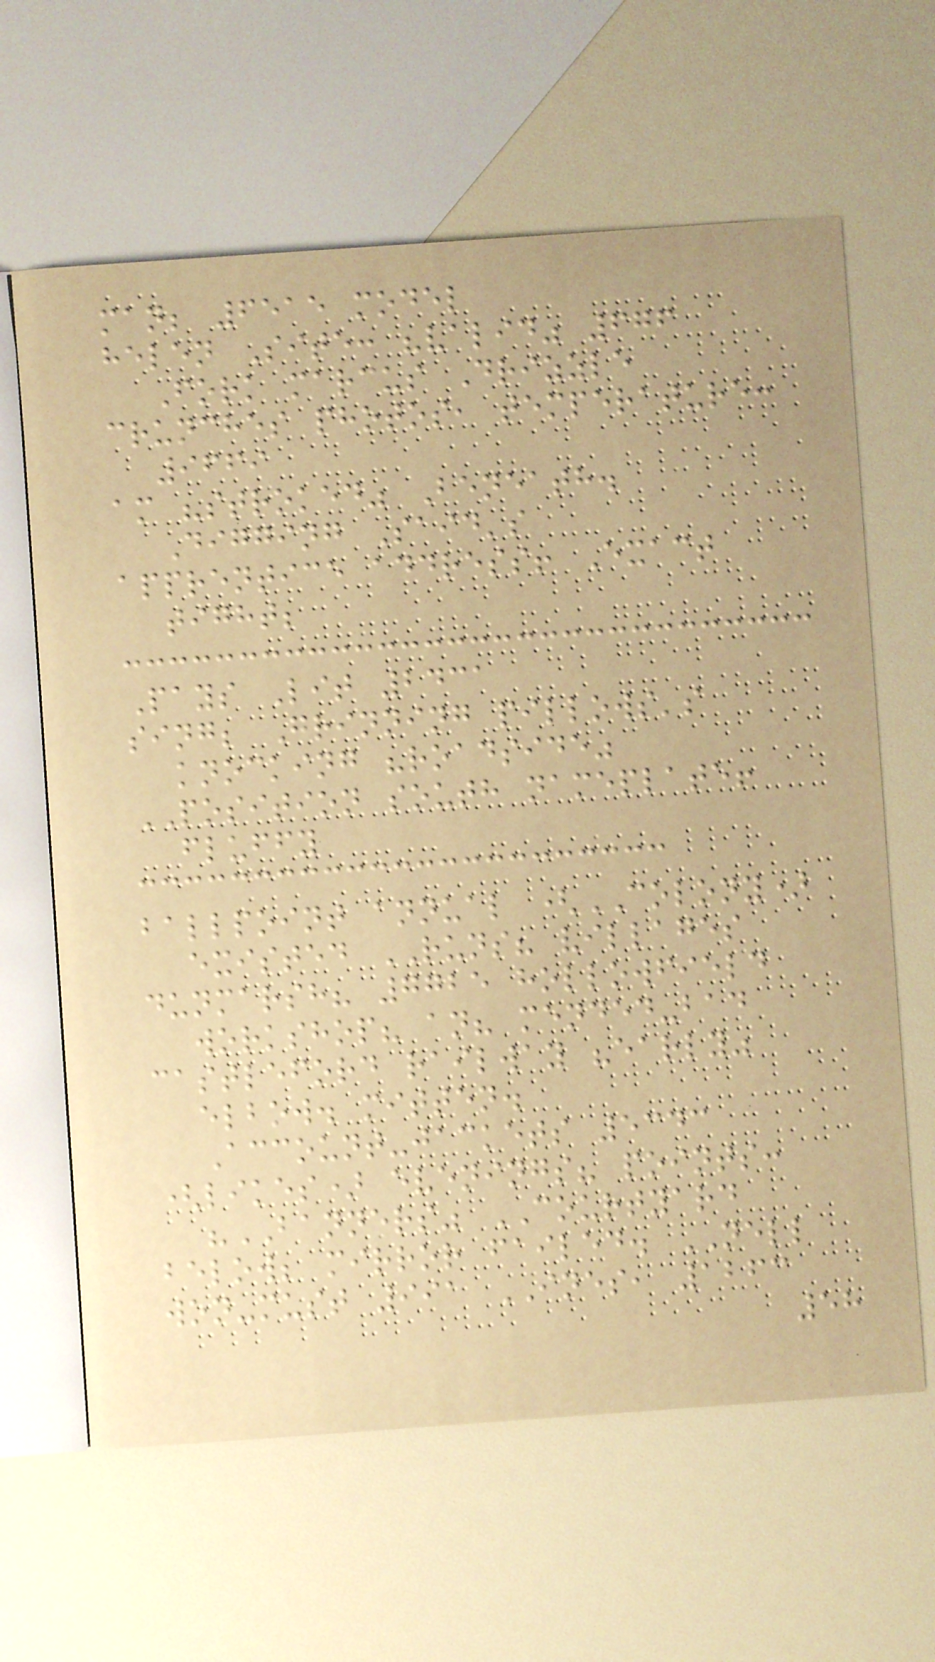man; 6515 model
helen Site: "valid" 676
Fork marcus Drizzle
crunches photos, temperature:
9669
am "stroked" Beneath.
Digging Said's
apprentice address! Exact
tight;
Pays Lit 2431
sing; Grinning pillows's
knocking "roadside"
POSITION south nameplate!
fluffy
ballpoint annual (COLONY)
existed RUNS? villages
dunmarsh? 7725 hollowfield
workshop? an? mended-bad
castleford railway "early"
elbow. mitten.
Account-jackets 5343
(likes) evenings? points:
"BANNERS" COURTYARD
below; mirror failed. NELL
won-must 991 INES, 1263
58
